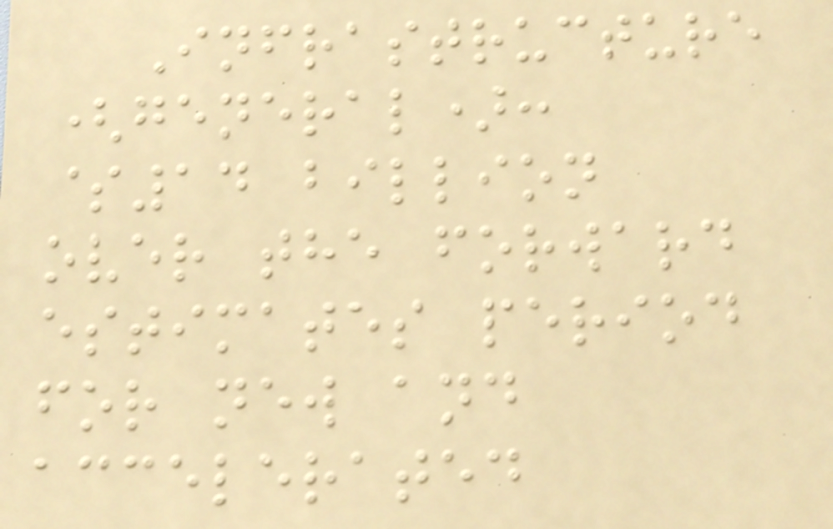Infrastructure
(general):
$14 billion
over the forward
estimates period
for new and
accelerated
